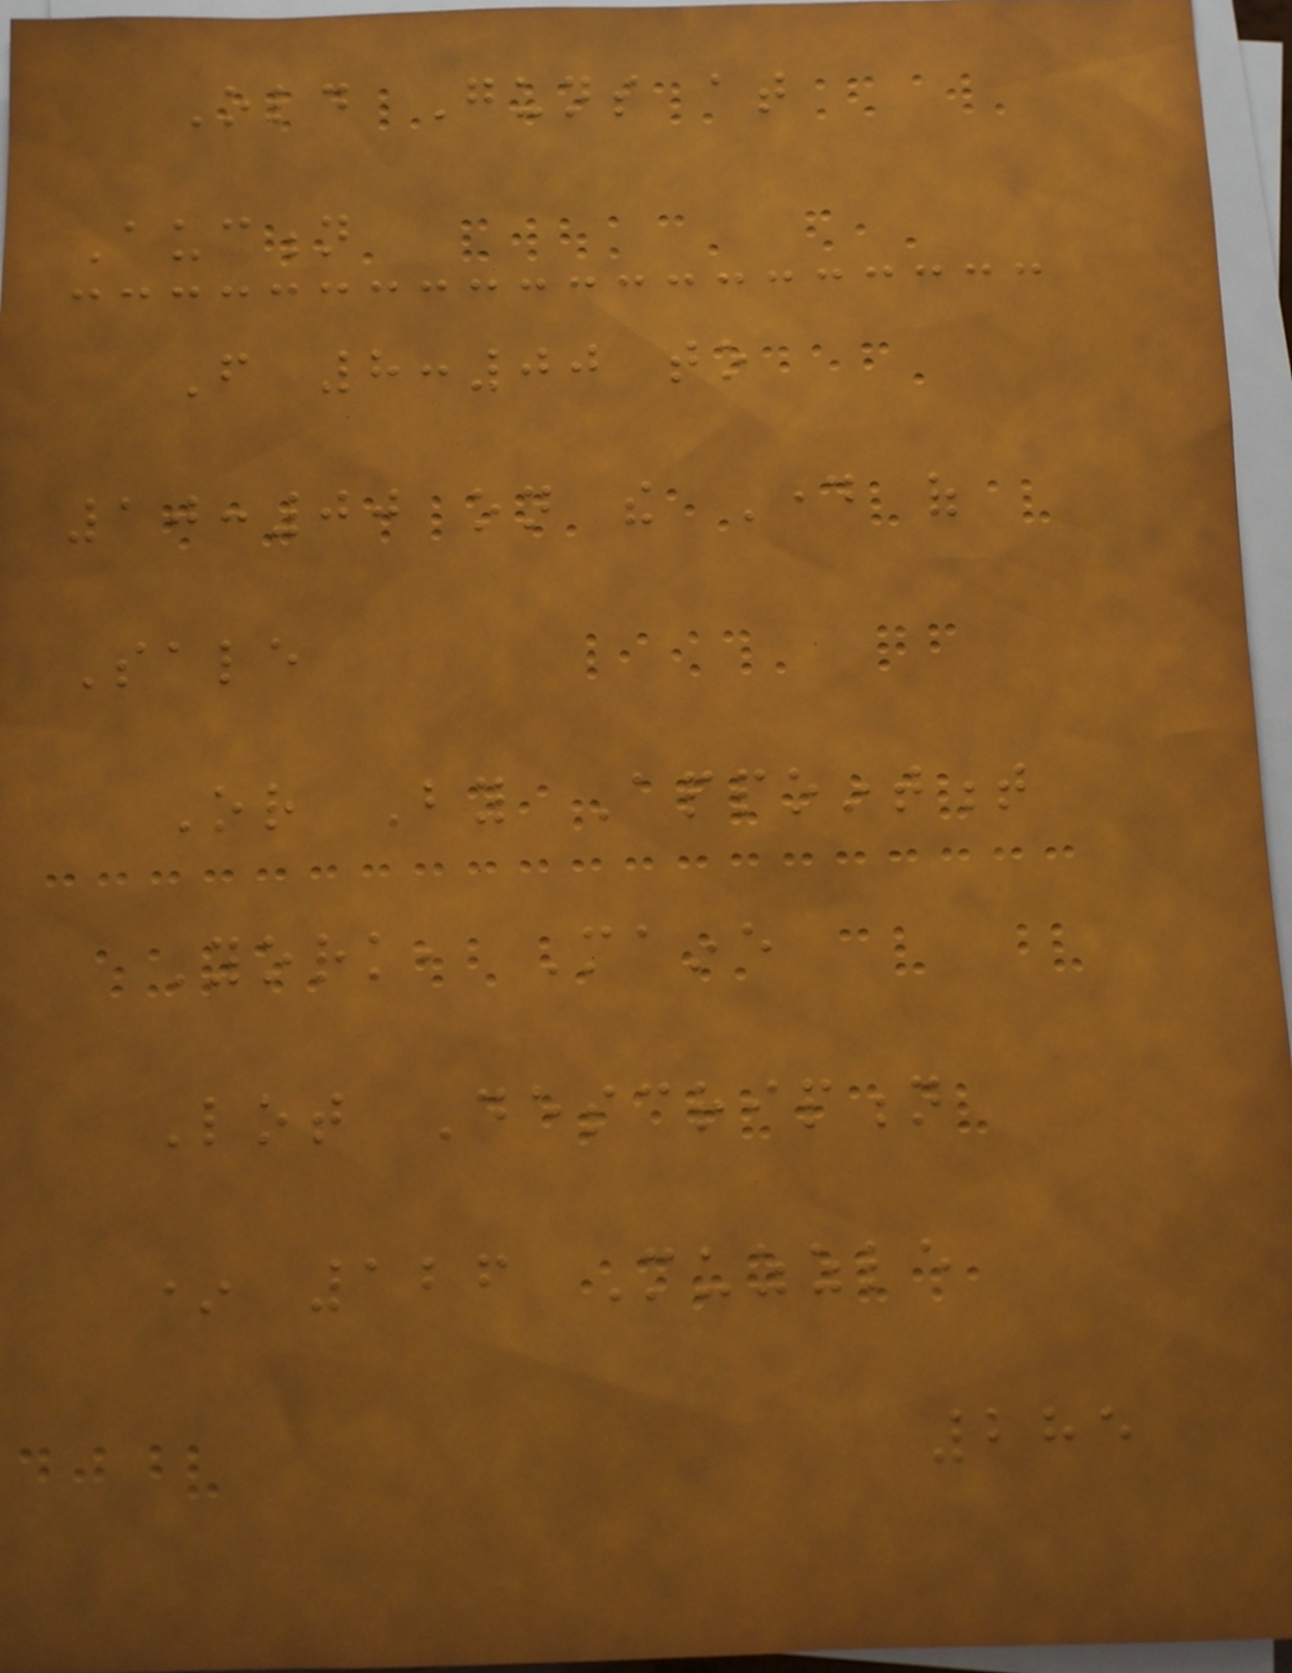Old Guns at
Auction
From 8:00 to
10:00 on the Day of
Sale
Or By Appointment
York, Maine
Lot Description
* 126 Muzzle
285
